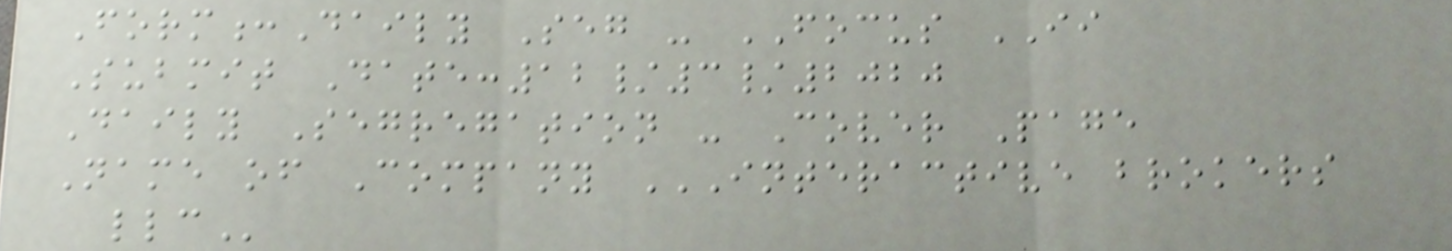Form:Daily Seg - FOCUS II
Submit Date:12/3/2020
Daily Segregation - Cover Page
Name of Company INTERACTIVE BROKERS
LLC
